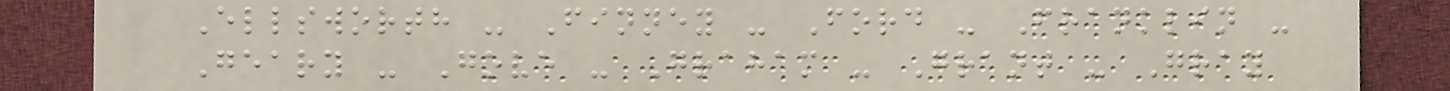Ellsworth - Finney - Ford - Franklin -
Geary - Gove - Graham - Grant - Gray
